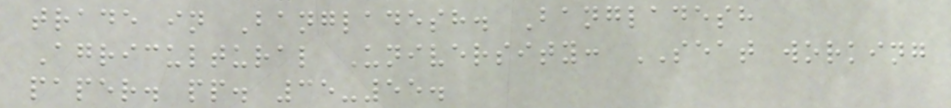trade in Bangladesh. Bangladesh
Agricultural University: SEAT working
paper. pp. 35-55.
